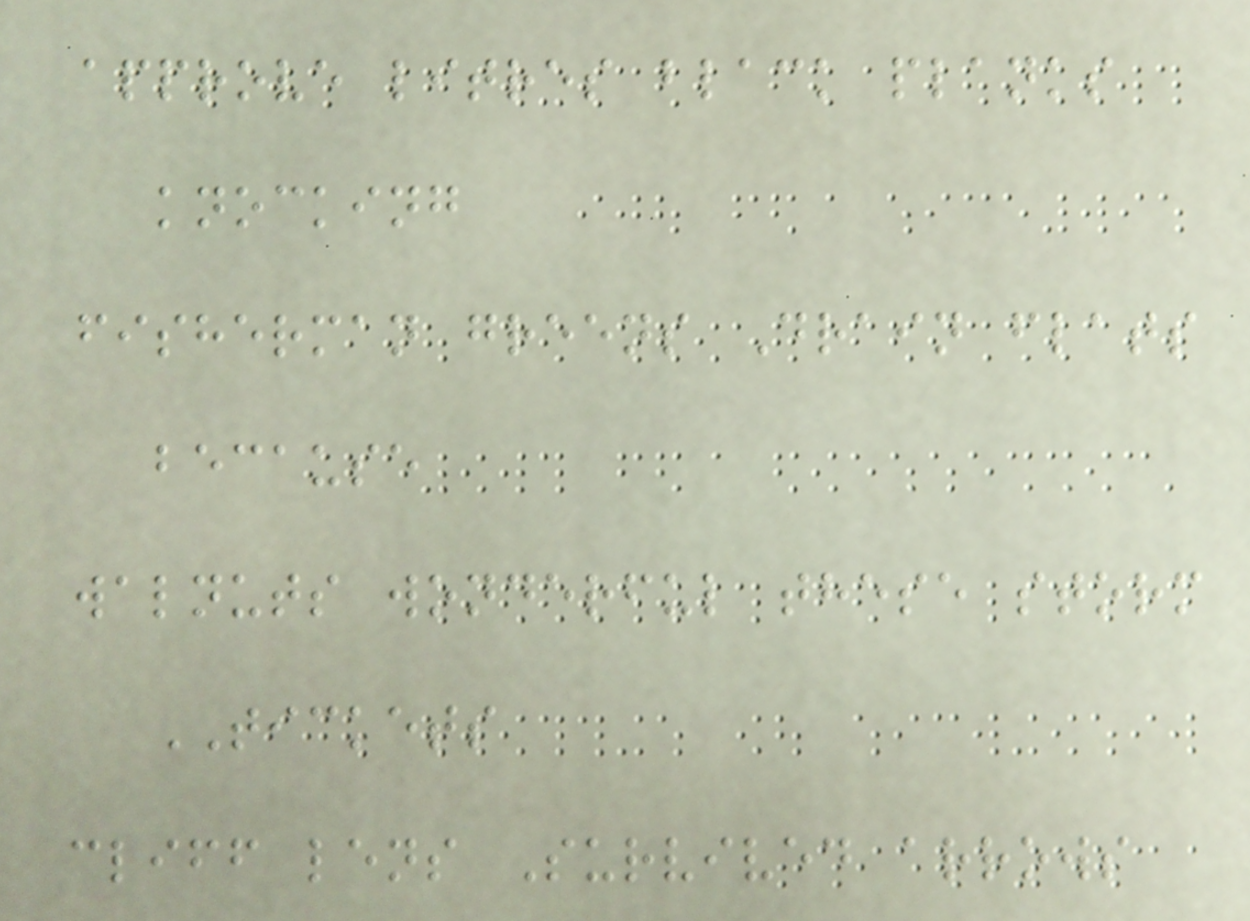approve litres black planks
knocking
fisherman greens Drain flats
because
walnuts wonderful these storm
TICKETS
cliff lens Survived arrows
